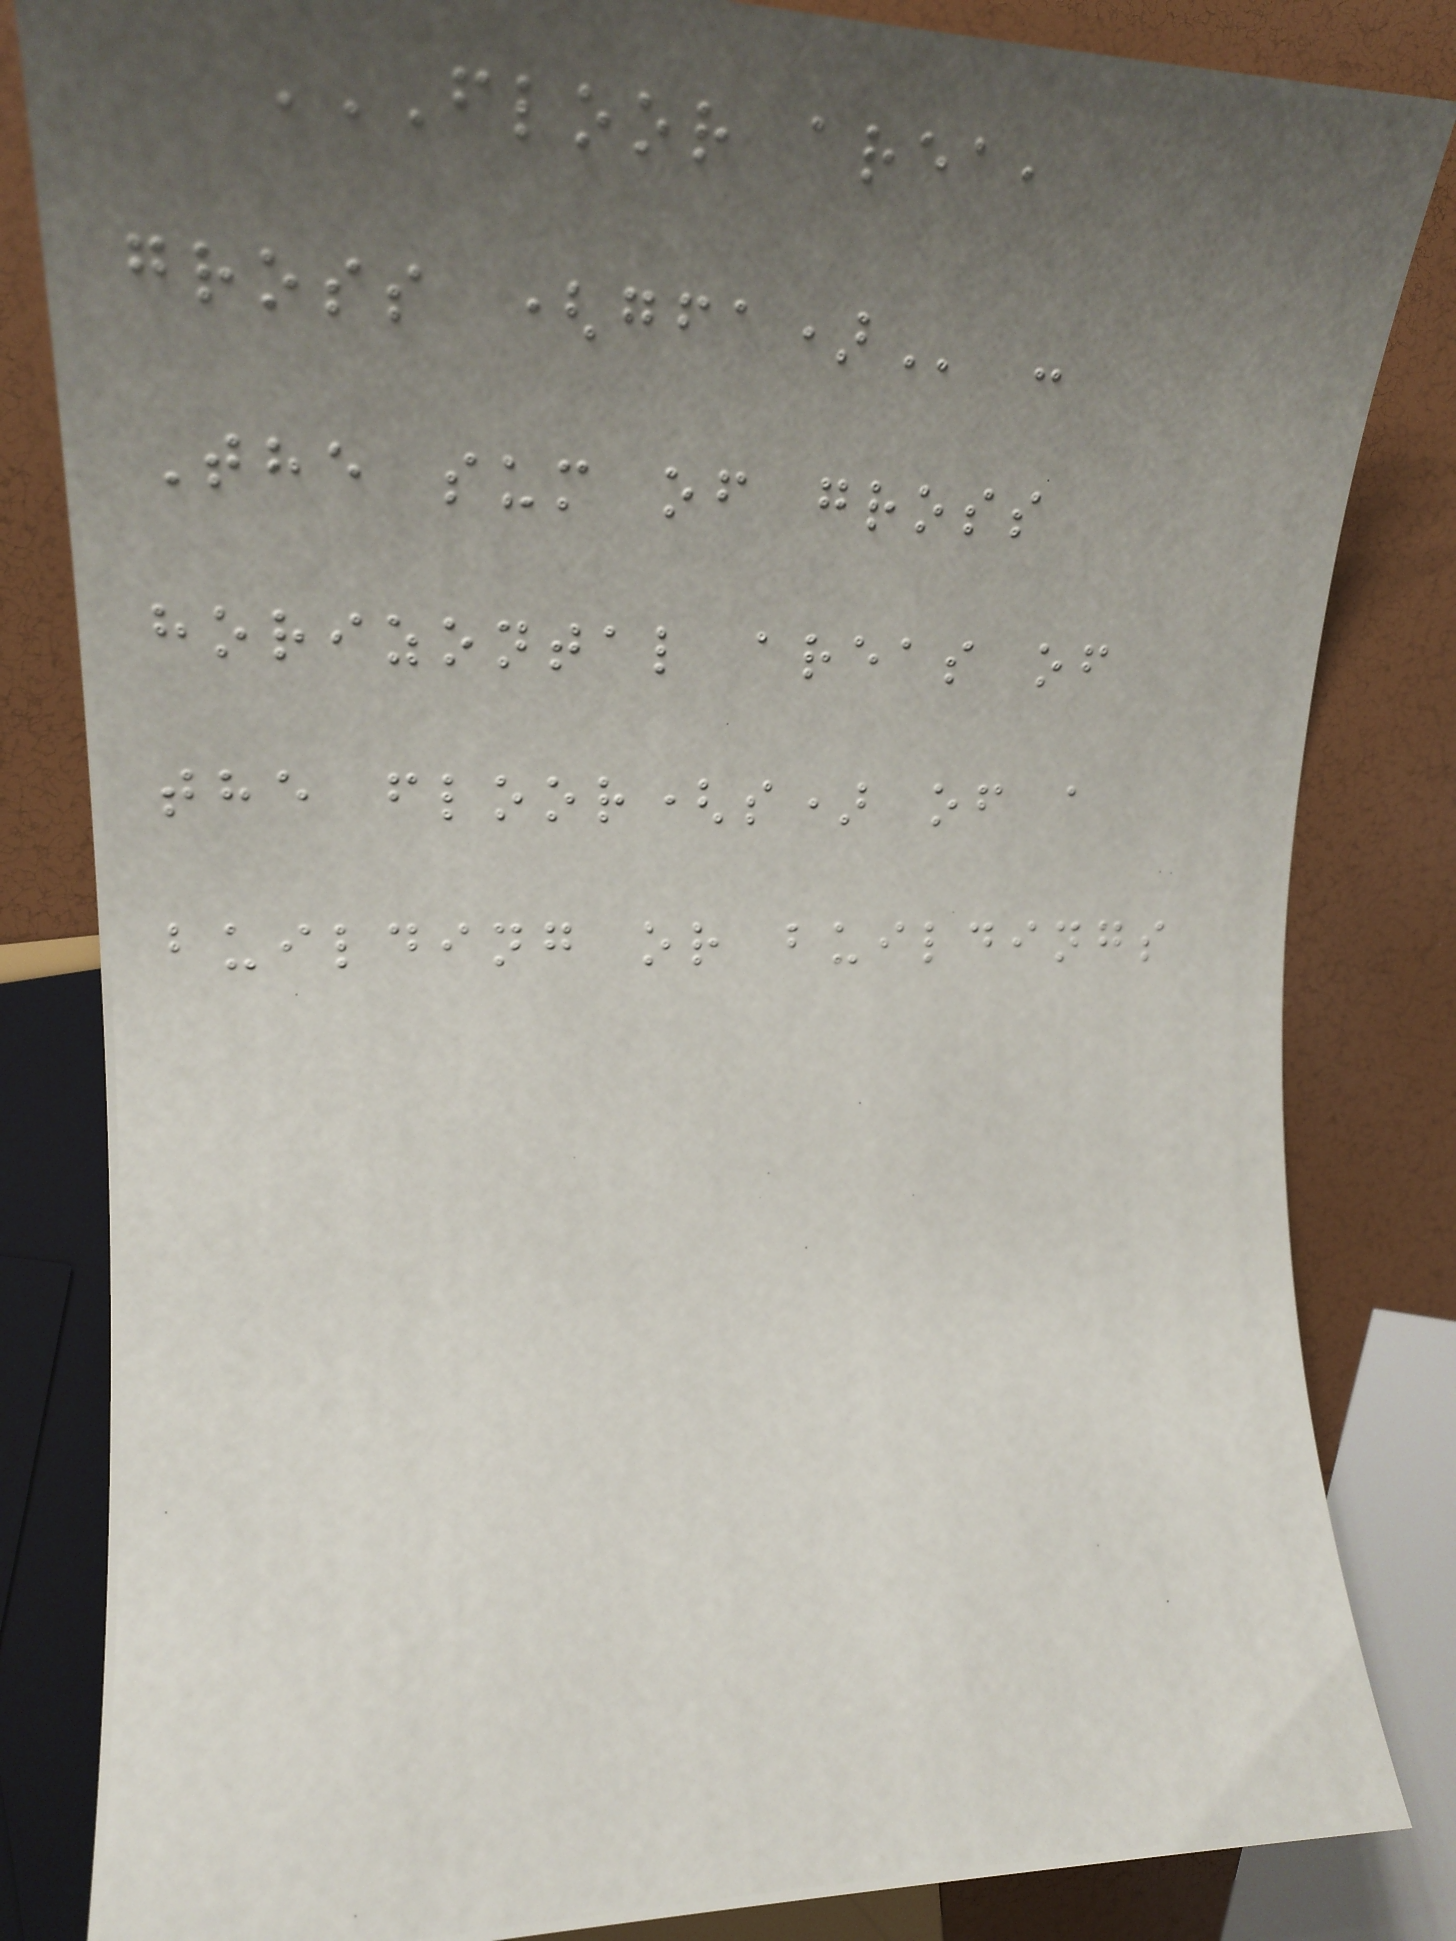FLOOR AREA,
GROSS (GFA) -
The sum of gross
horizontal areas of
the floor(s) of a
building or buildings
